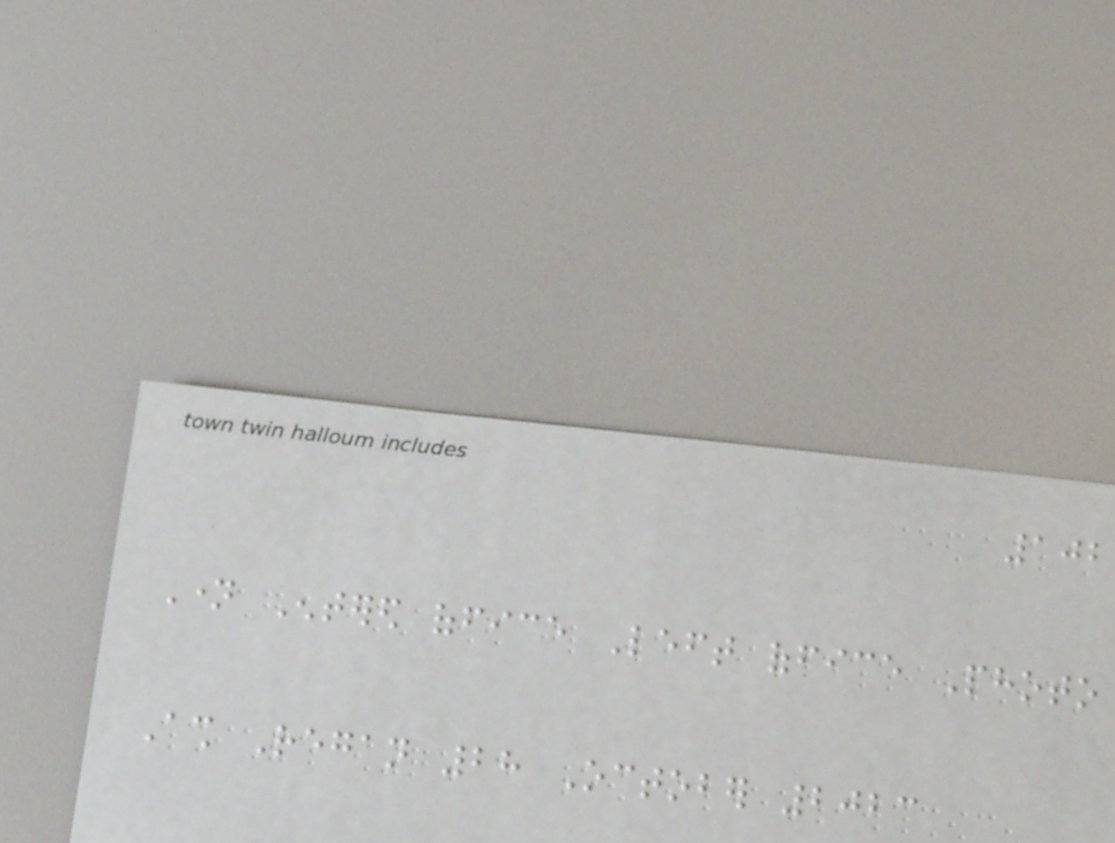102
Name Entered office Left office Photo
Ash Regan 28 October 2023
